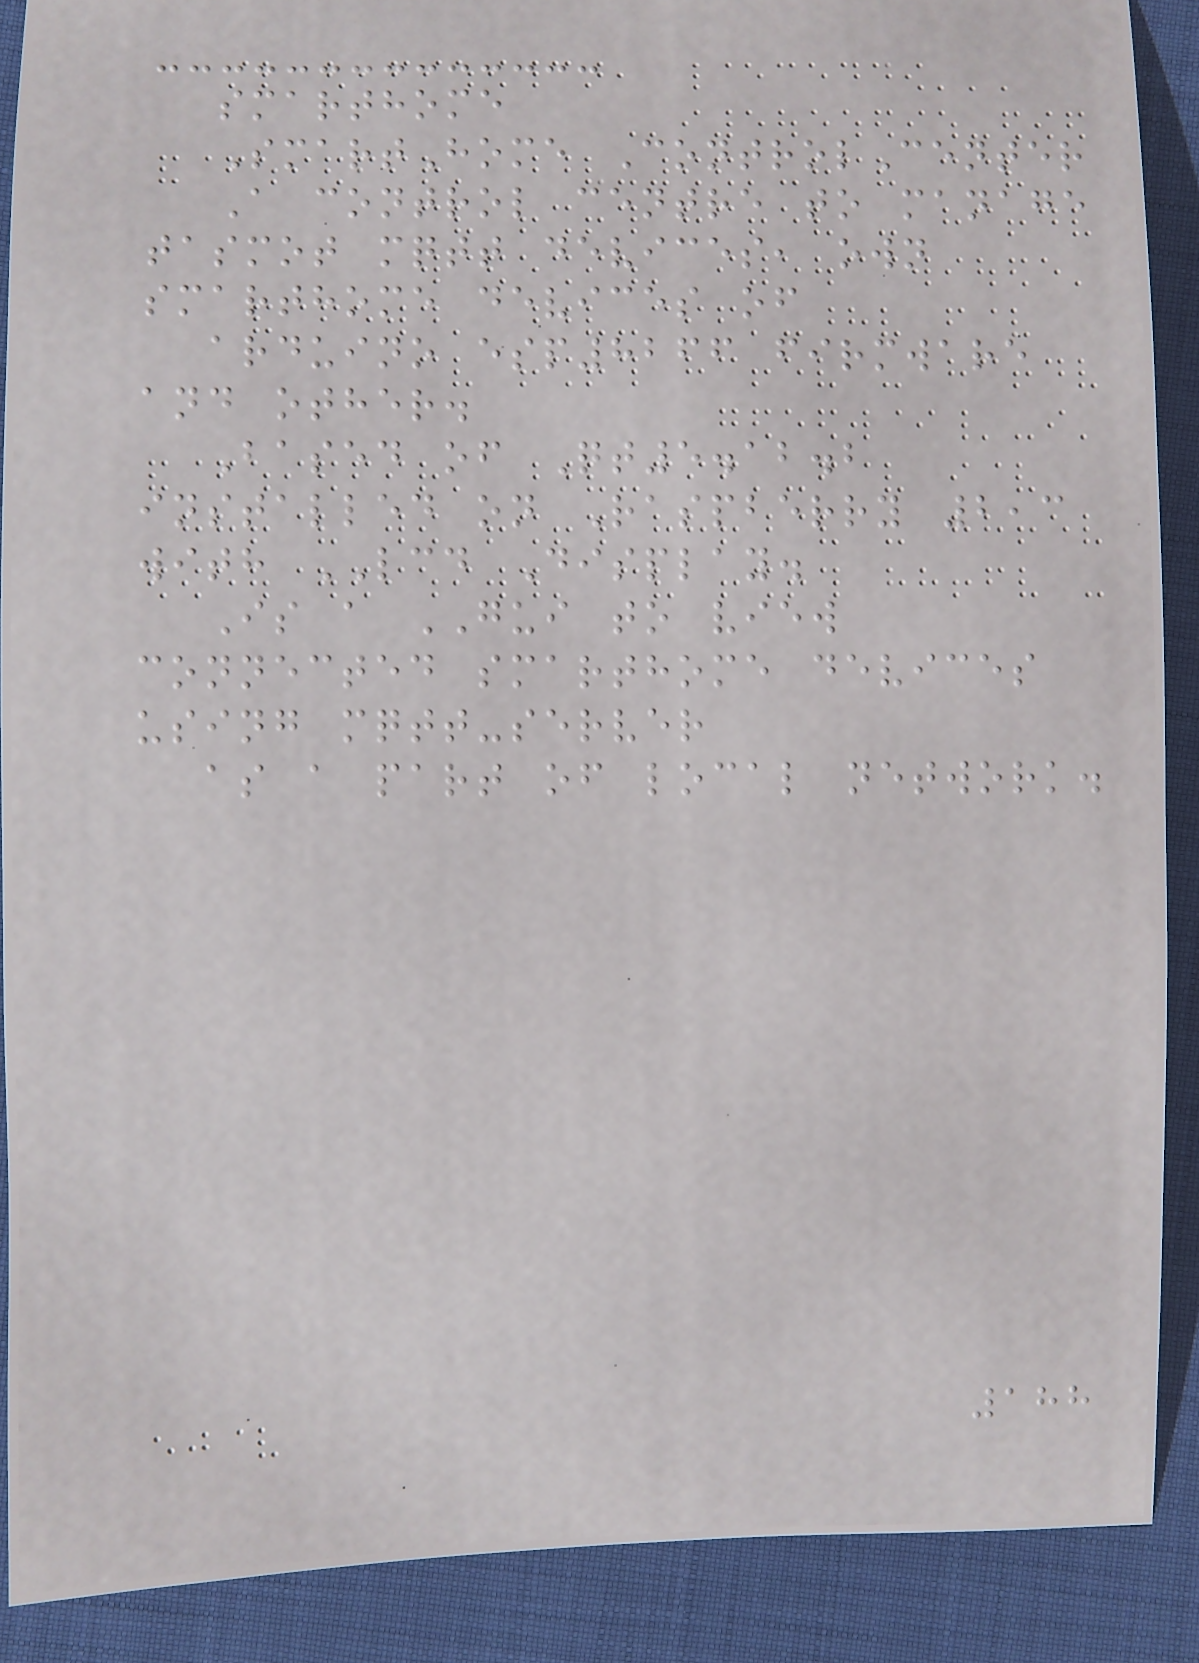smarthome
SmartHome ControlCenter
A control centre to manage
tasmot mqtt devices, own
smarthome devices of
arduino esp8266 firmware
and other.
Based of Qt5.12.2
installed on Raspberry 2,3
with LCD Display.
Is a GUI to view
connected smarthome devices
using mqtt-server
as a part of local network.
188
